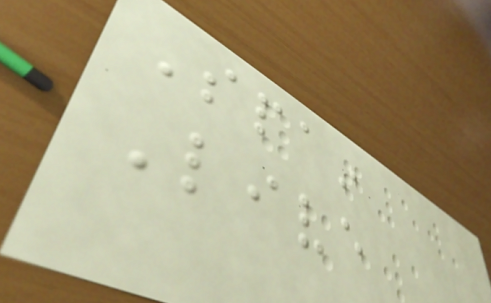Spain
Live
